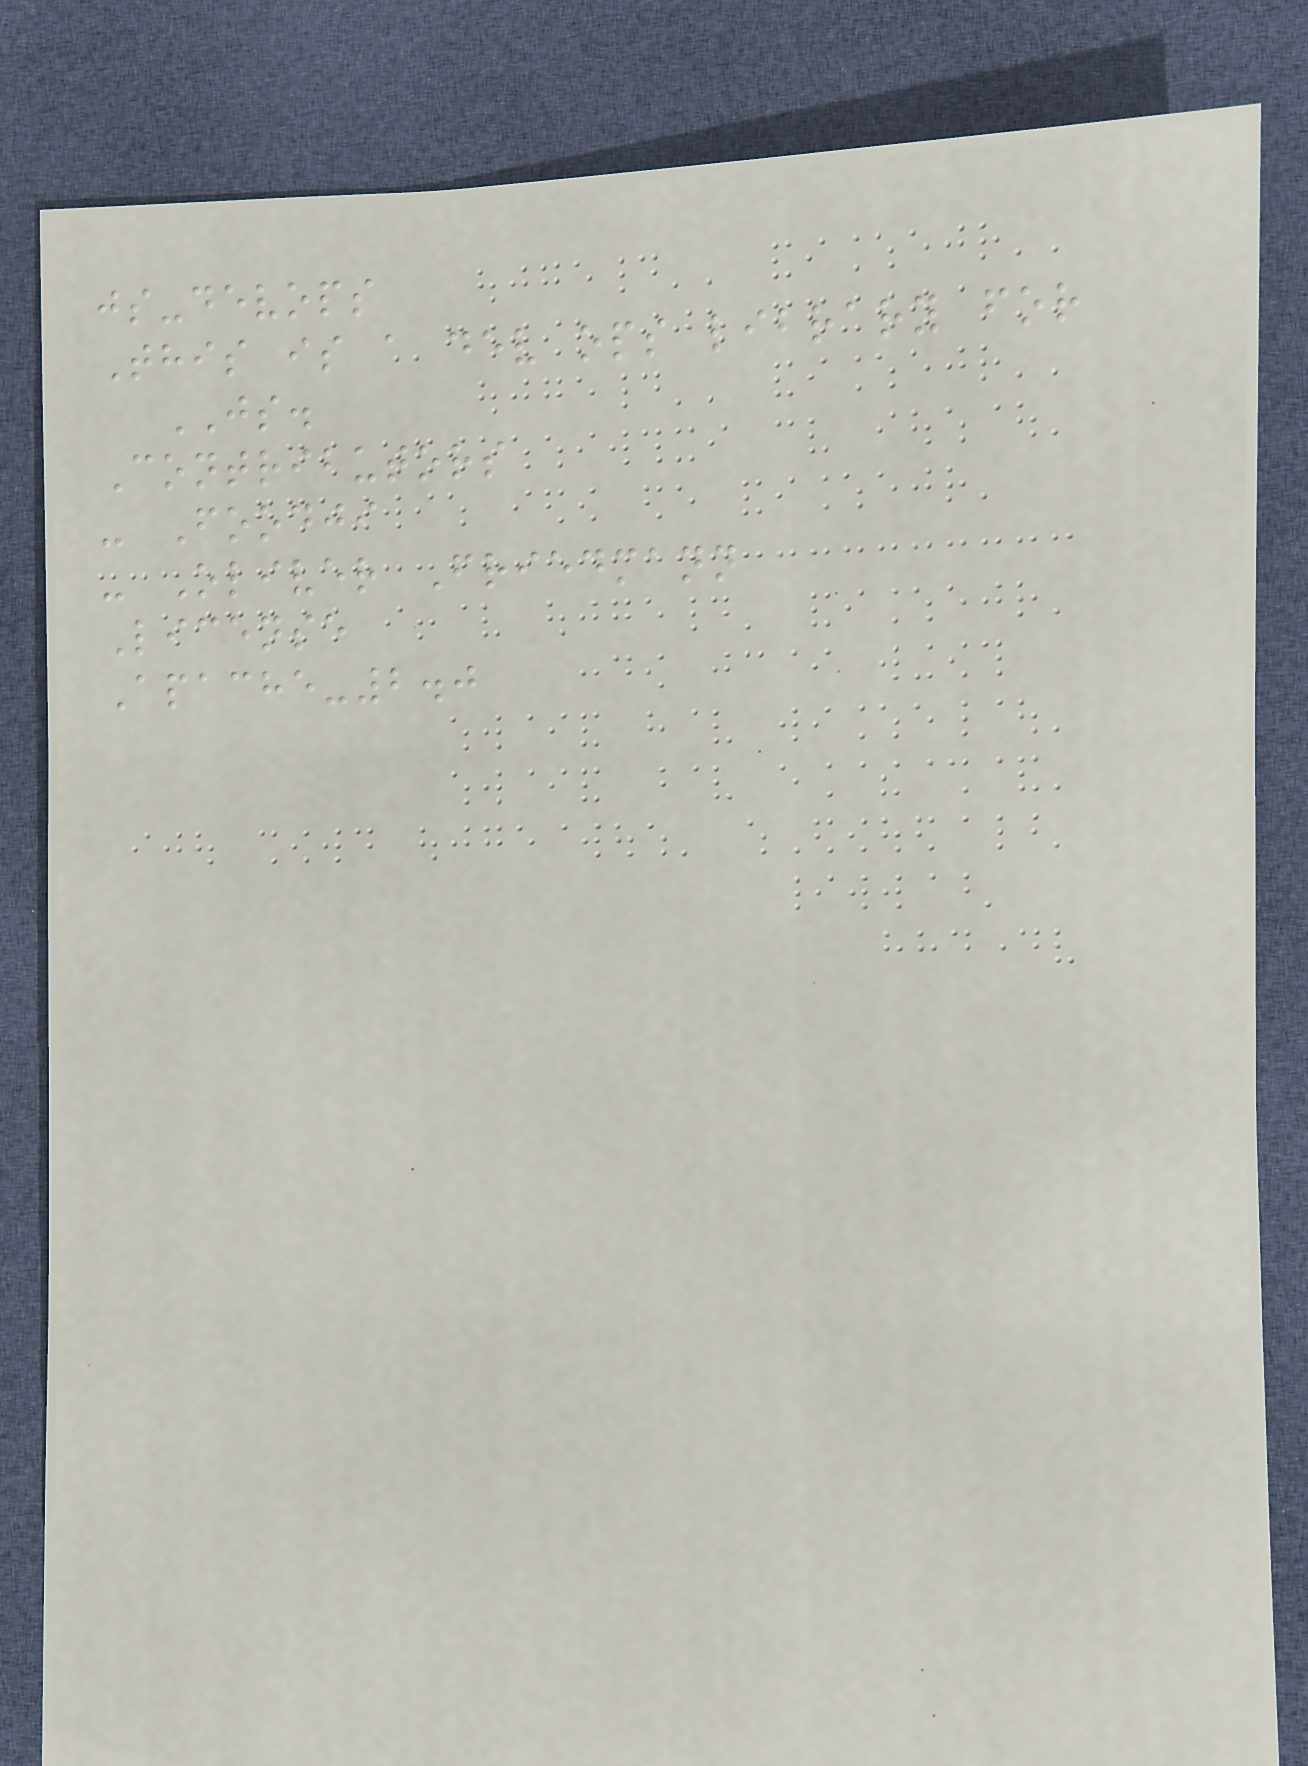js-devops
This is a dev ops library for
JS.
Contributors
- Foodji
- Oliver Friedmann
License
Apache-2.0
